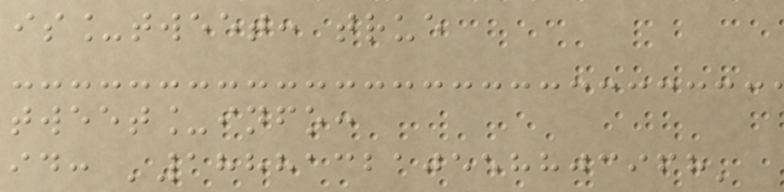is_tweet: true
tweet_info:
id: '188813210558803968'
